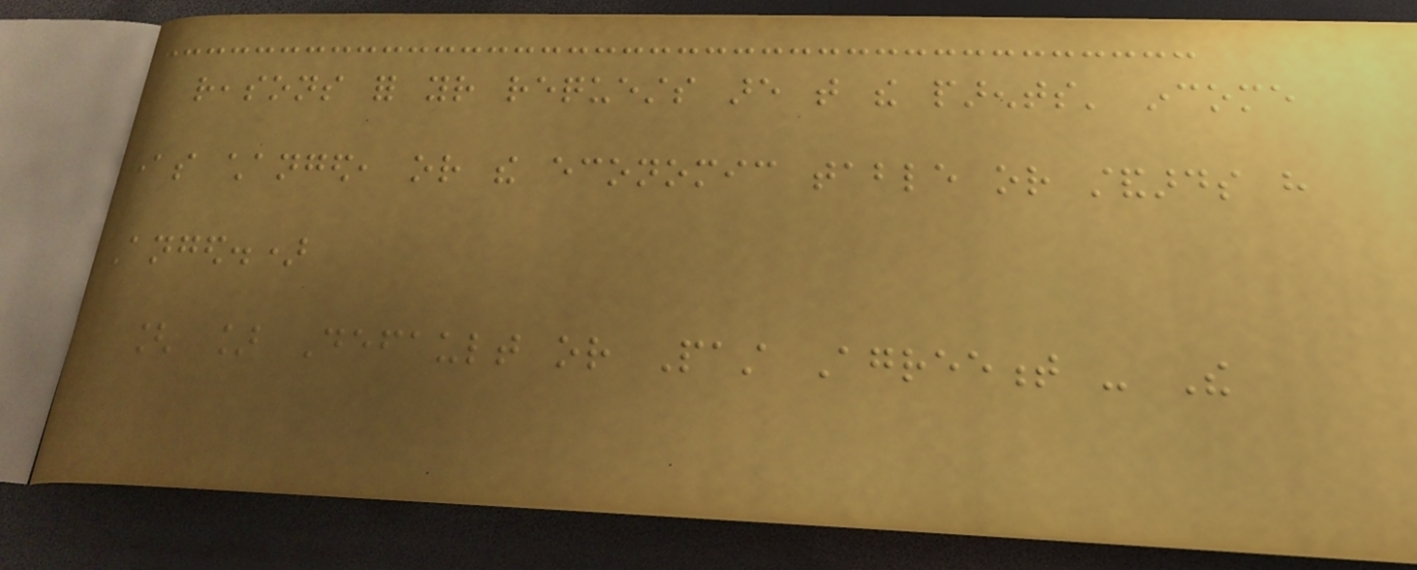reasons for your requests are that the parents' income
has changed, or the economic table or standards have
changed.)
[ ] Default or Past Agreement - The
